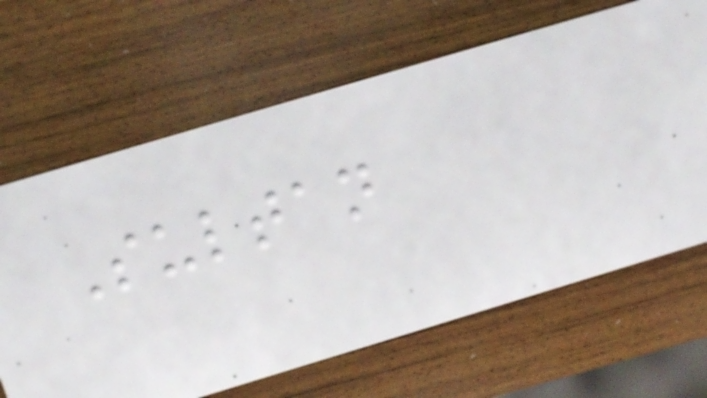Sultan
